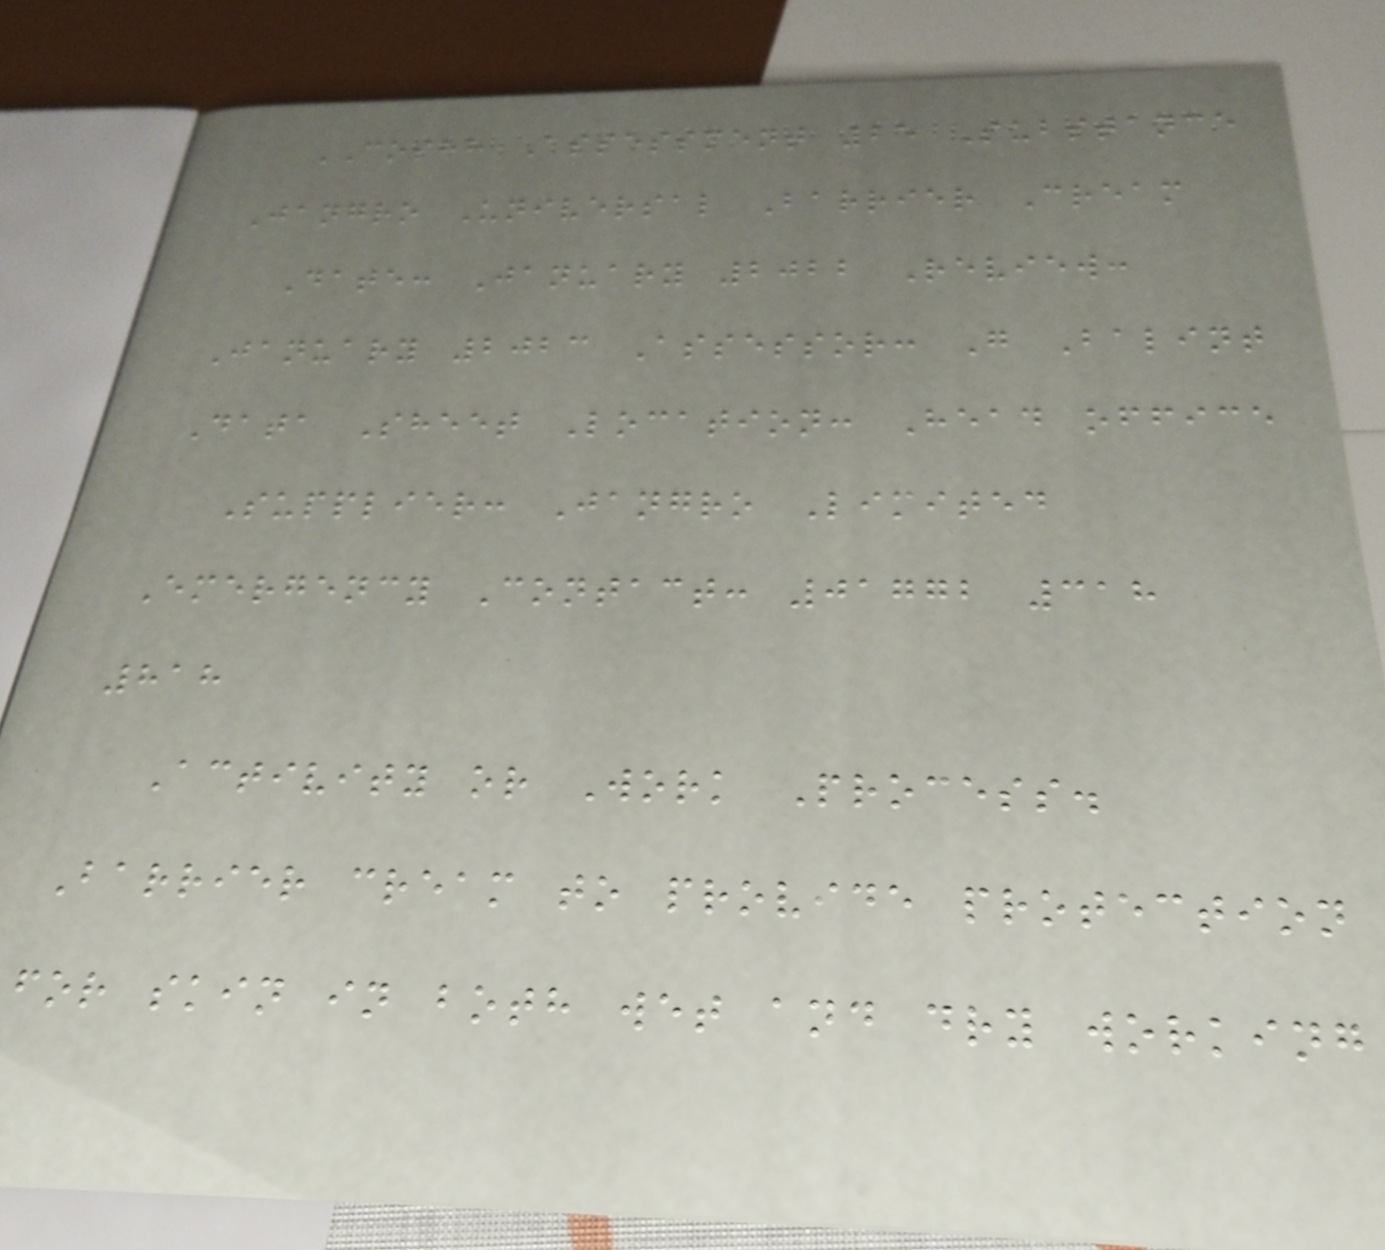COSHH Assessment 25 Substance
Jangro Universal Barrier Cream
Date: January 2022 Review:
January 2023 Assessor: G Balint
Data Sheet Location: Head office
Supplier: Jangro Limited
Emergency Contact: 01772 318
818
Activity or Work Process.
Barrier cream to provide protection
for skin in both wet and dry working
